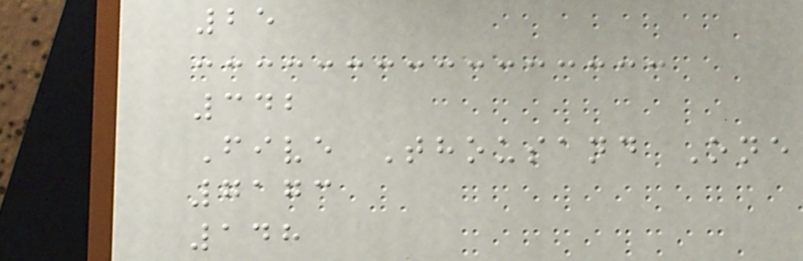25
342
Five Thousand One
7173
148
